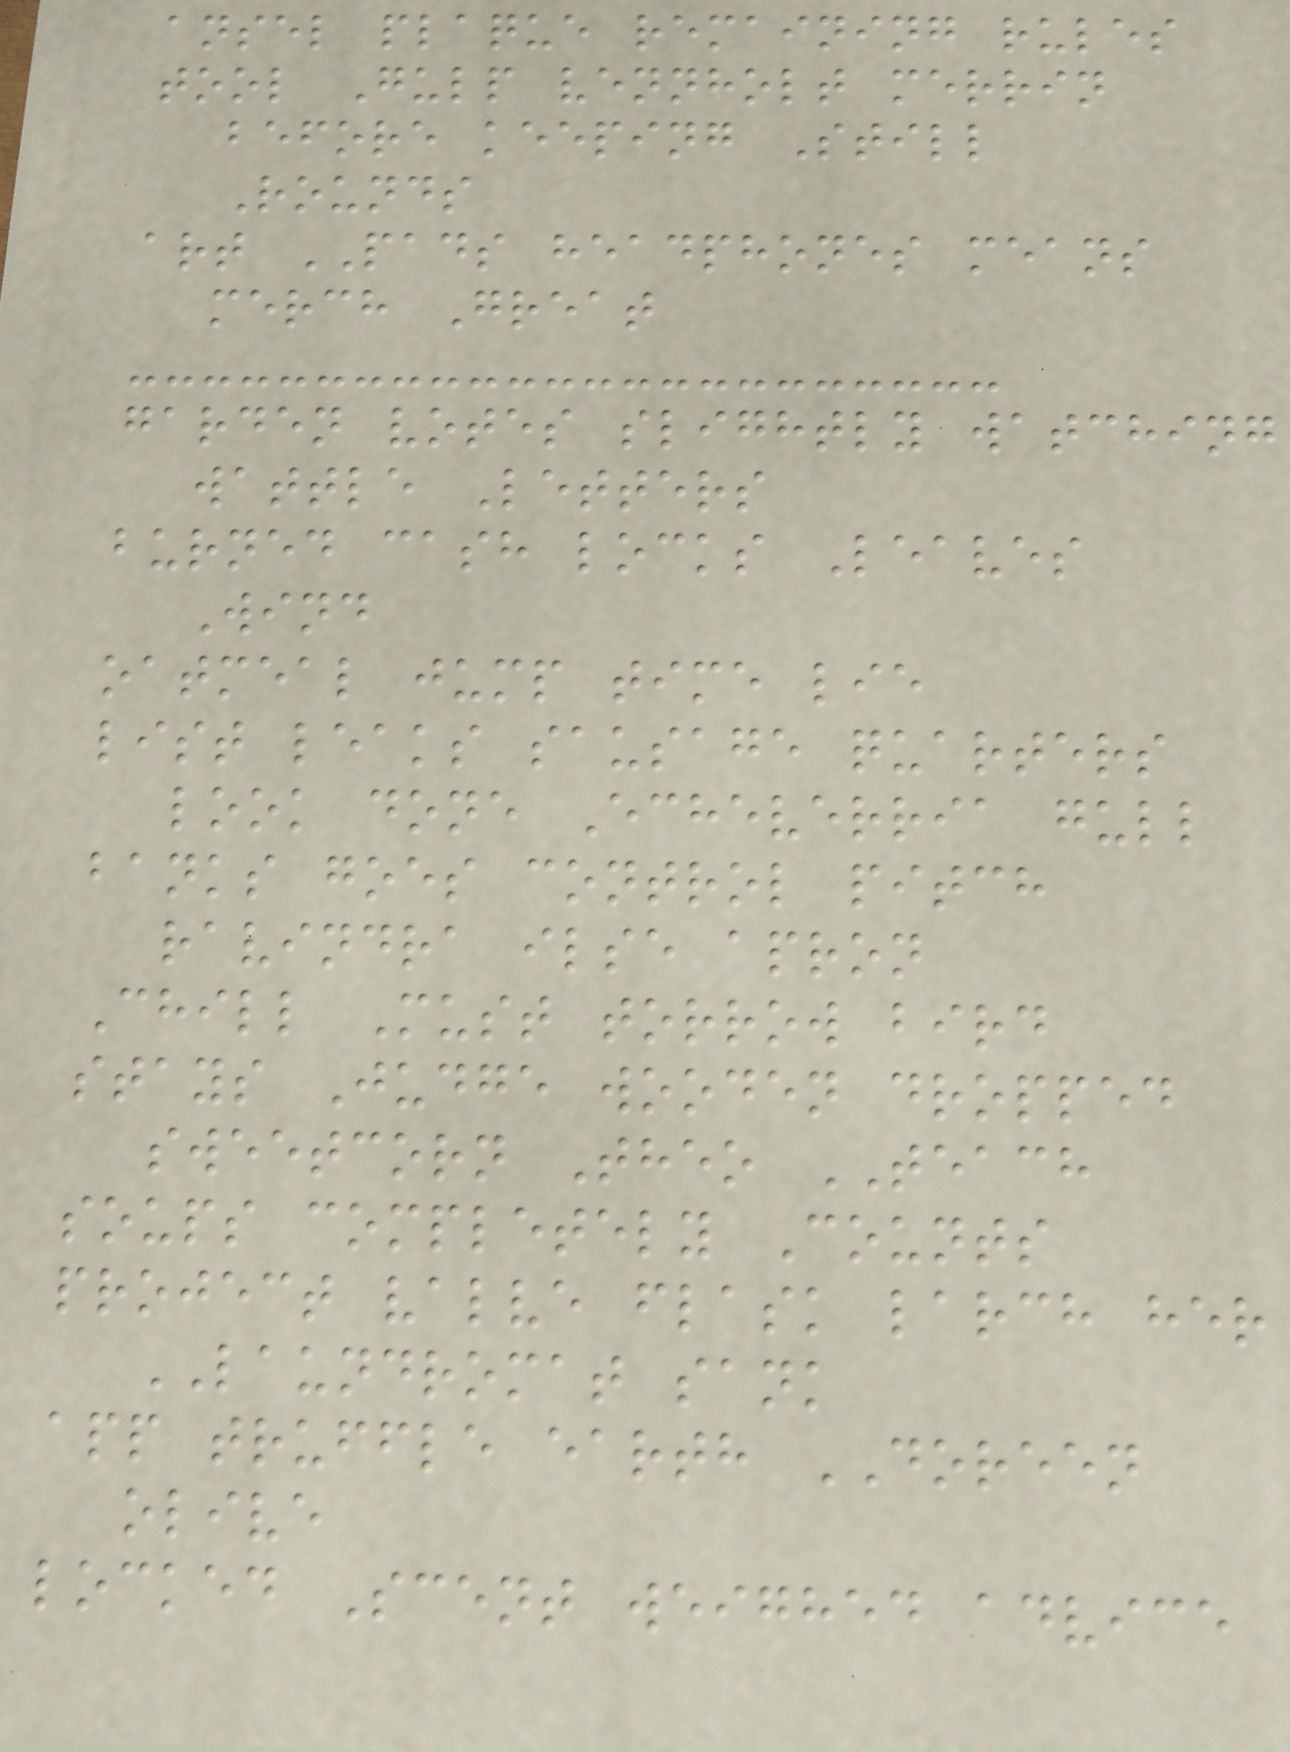ansel plaque remaining rules
tool Gulp vennholt merrin
before keeping Still
Rounds
art PADS headphones means
merch Great
garden votes slightly watching
wattle Letters
burned cash locks Leaves
Wind
oatmeal jump time lie
list leaks sausage quarters
look done Echeverria gull
banks goes control pitch
ravindra ilse apron
Chill Must torrow bird
stays Judge wooden dropped
sweetcorn Theo TEACH
soups completely Counts
project valve flask larch her
LAUNDROMAT sank
app truffle earth DOREEN
olive
locked Scent weighed advice
